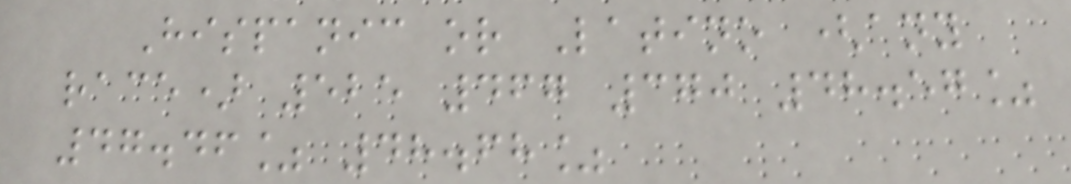Hispanic or Latino (any
race) 525 467 370 48.57%
47.46% 48.68%
